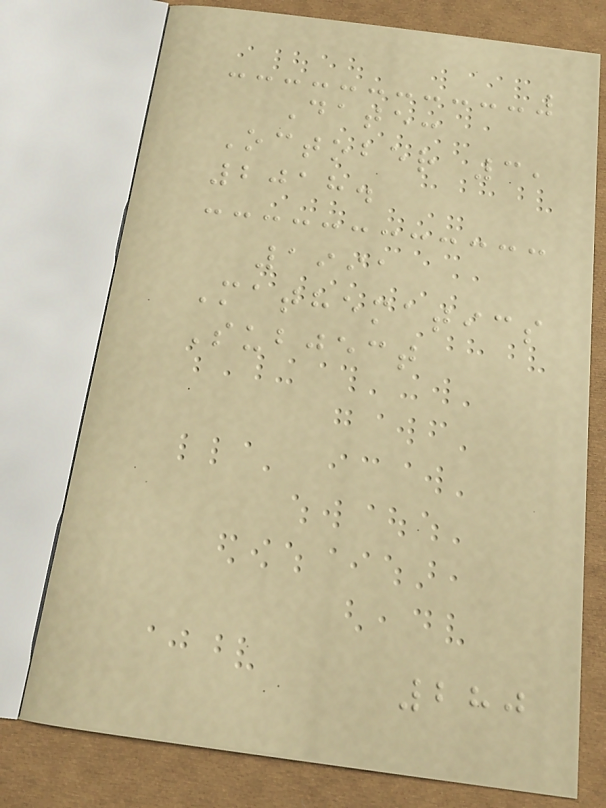Date:
October 3,
2018.
1991
Mathematics
Subject
280
